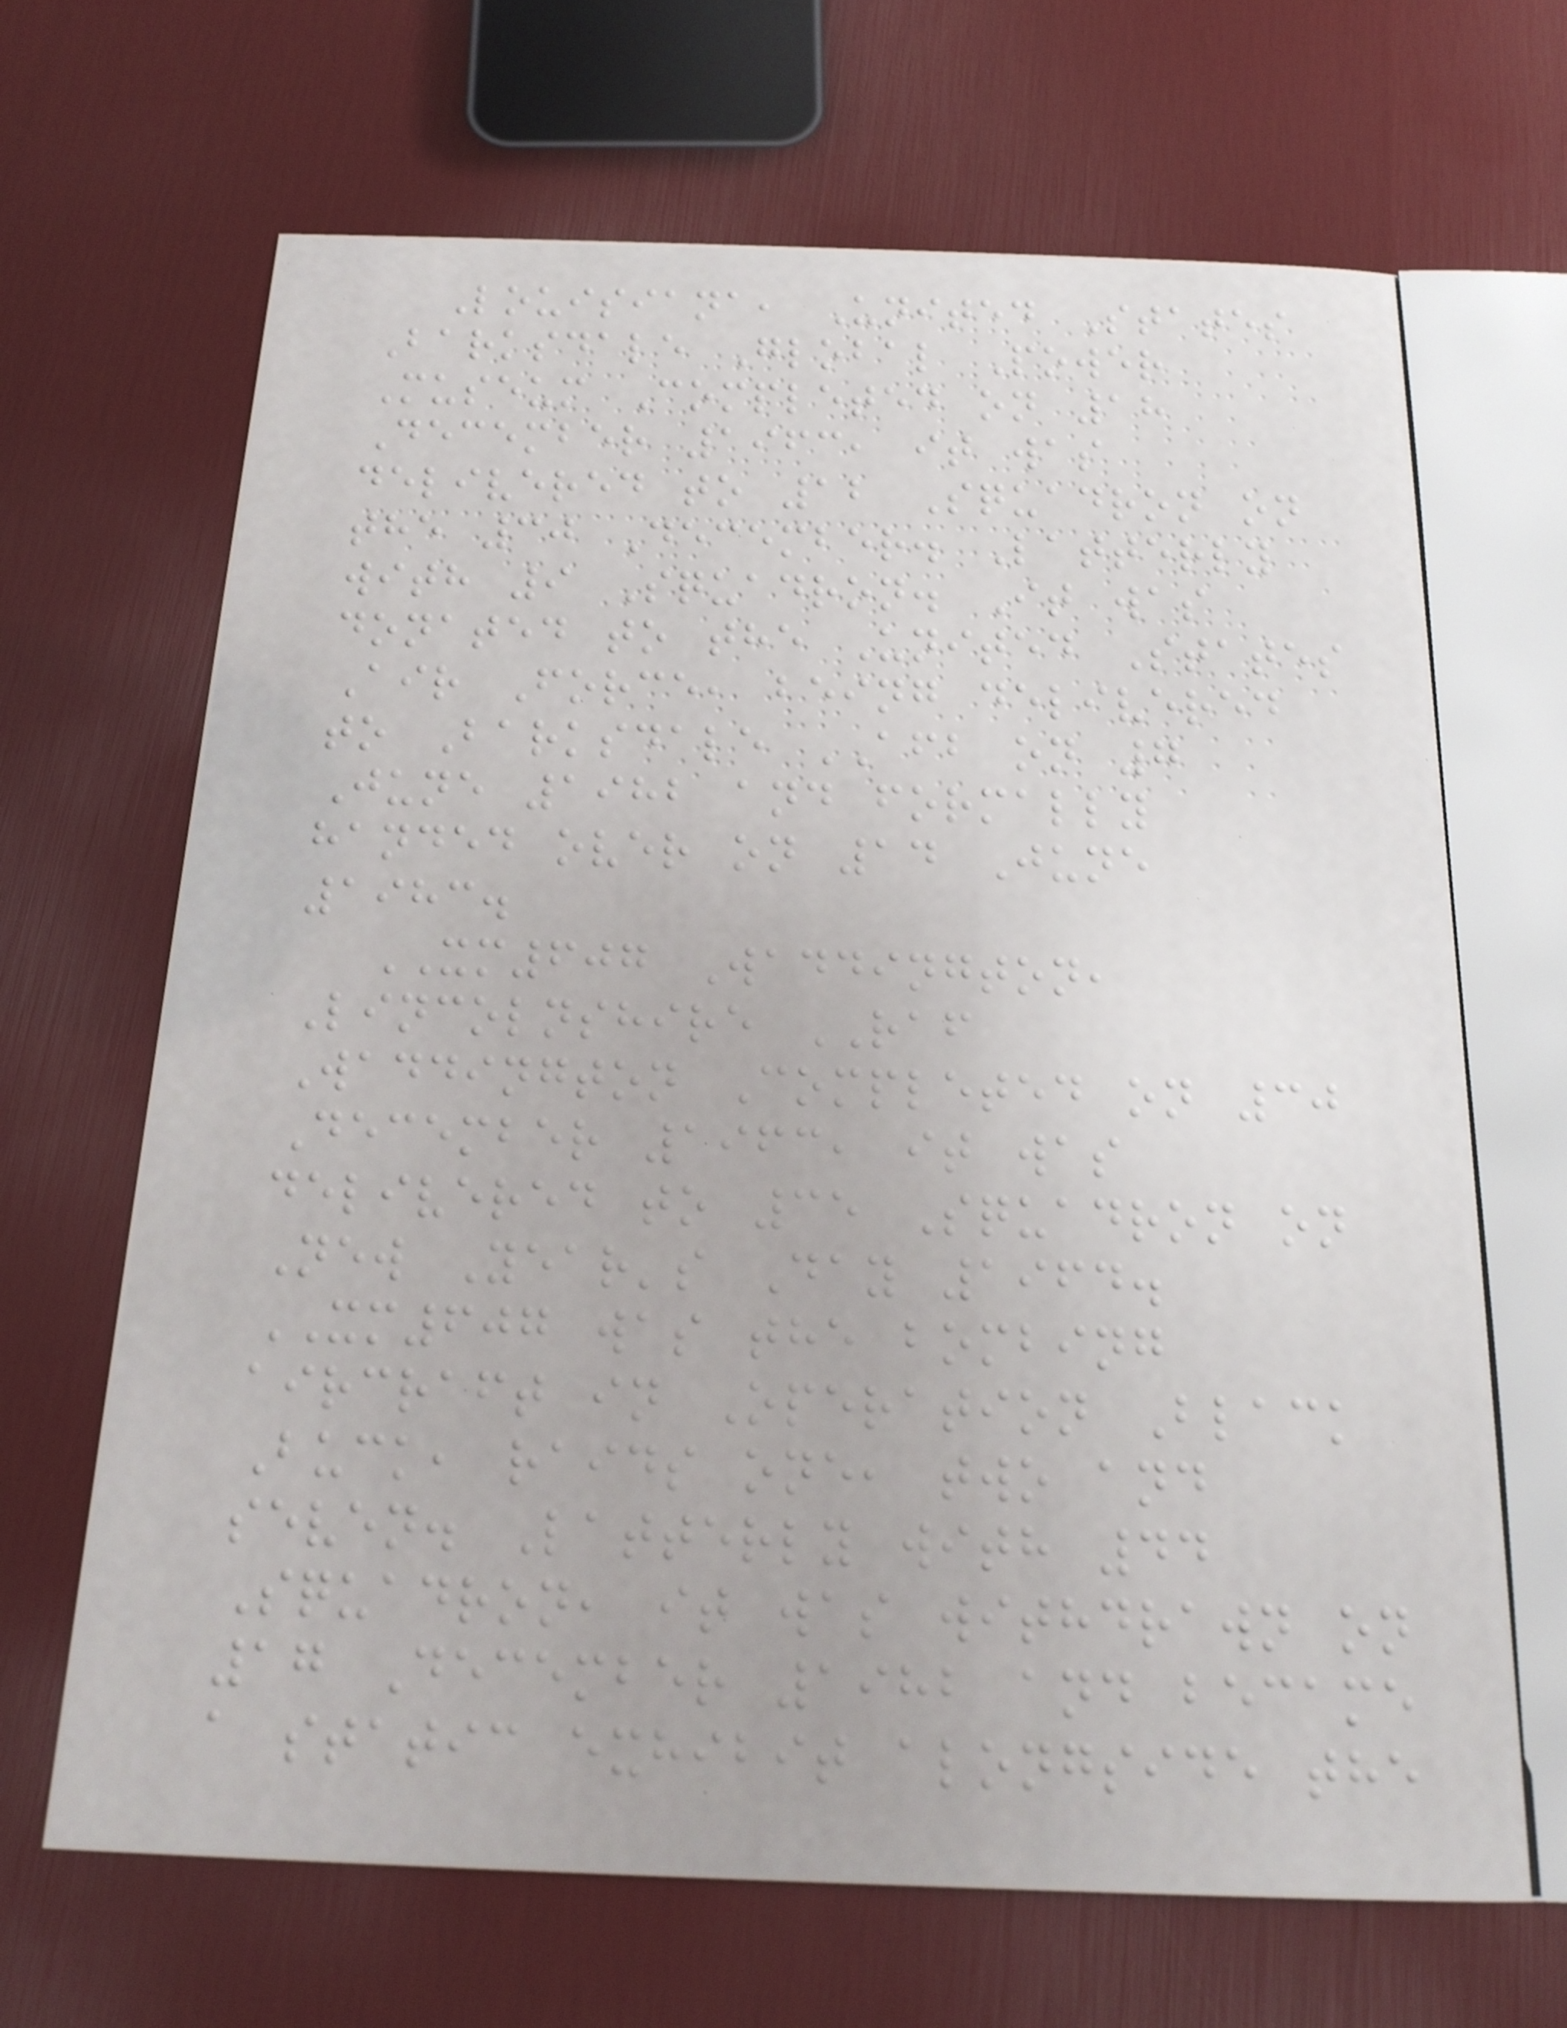Louisiana, United States
Barksdale Global Power
Museum Completed on 18
December 1963, it was
delivered to 12 Squadron on
the 30 December. Latterly
with 9 Squadron. It was
donated to the United States
Air Force, being delivered
to Barksdale AFB on 7
June 1982 and formally
handed over on 14 June
1983.
XM607 Waddington,
Lincolnshire RAF
Waddington Completed on 30
December 1963, it was
delivered to 35 Squadron on
New Year's Day 1964.
XM607 was the bombing
aircraft in Operation Black
Buck, raids one, two and
seven. Latterly with 44
Squadron, it was withdrawn on
17 December 1982 and became
a static exhibit alongside the
